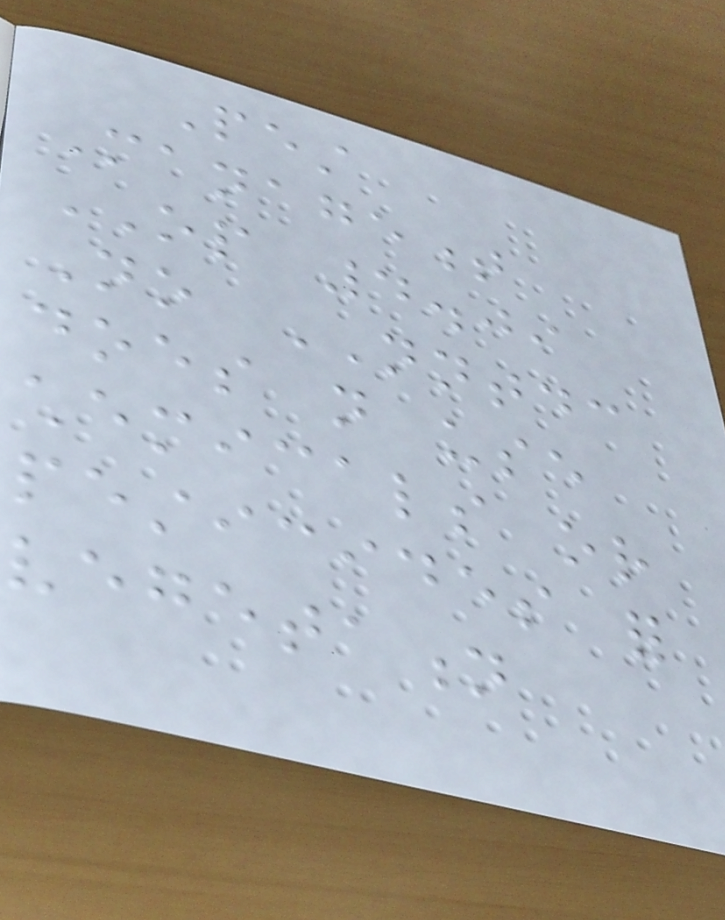Pest
Management
OP 4.09
No NNTDC
does not use
chemicals or
pesticides for
vegetation
